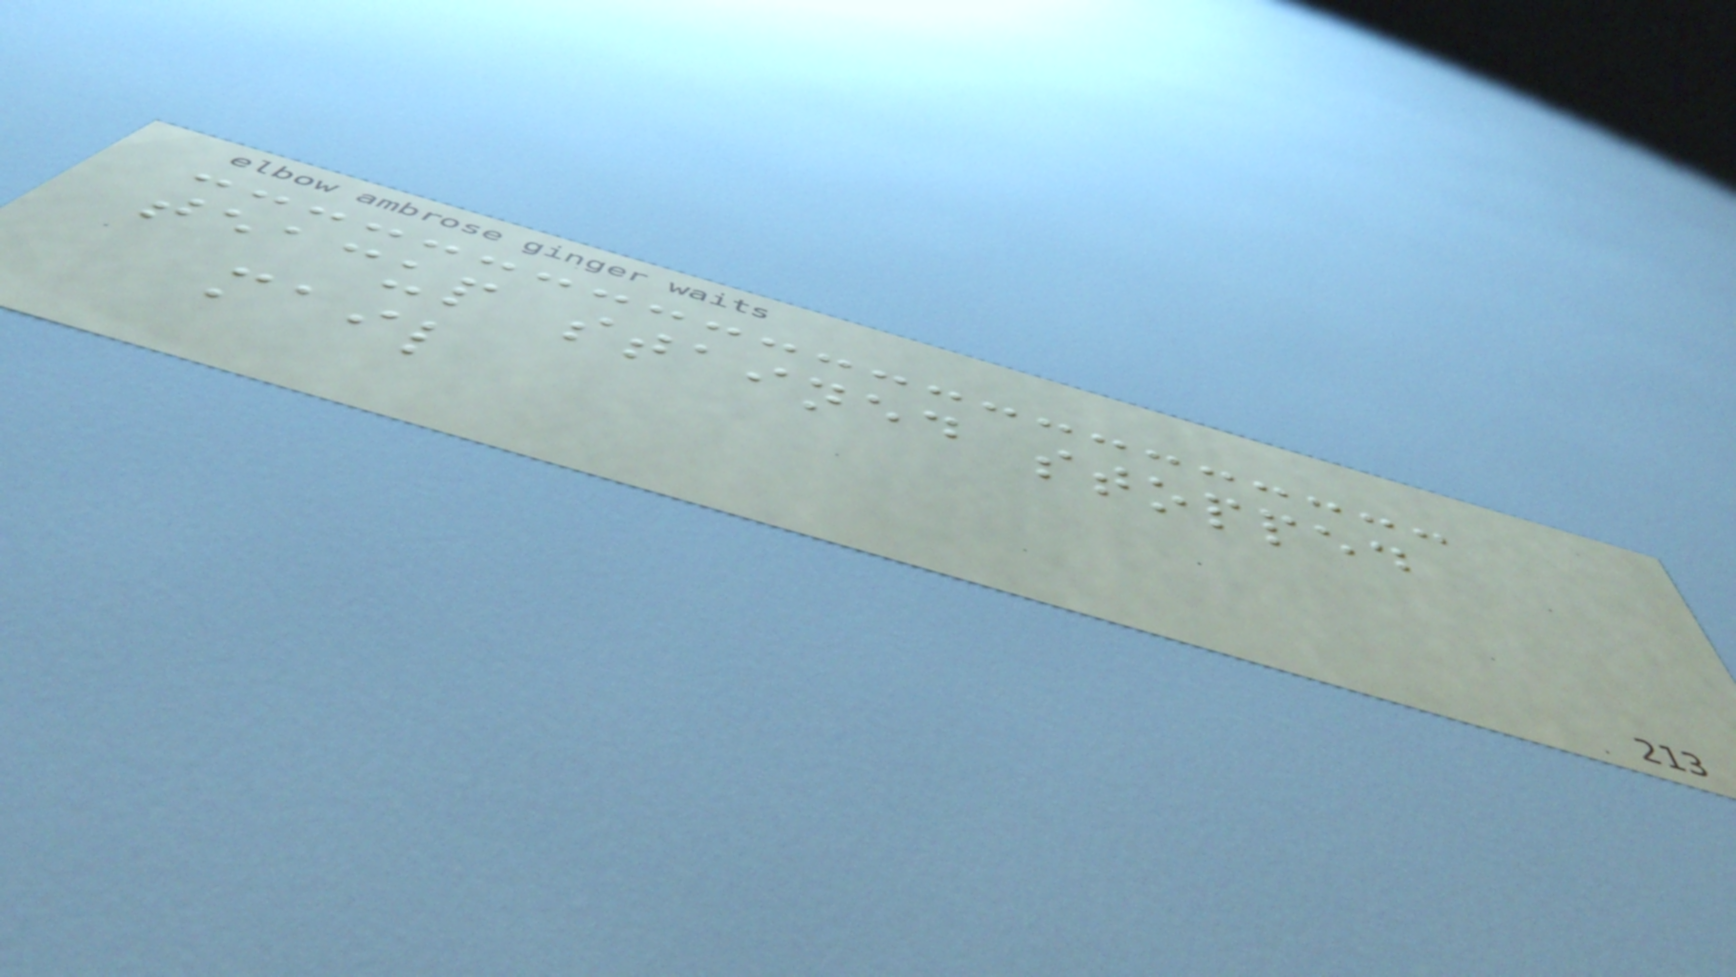teacup stained stopped
mail
